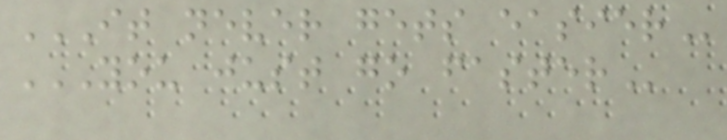IT NEVER GETS EASIER
YOU JUST GO FASTER
